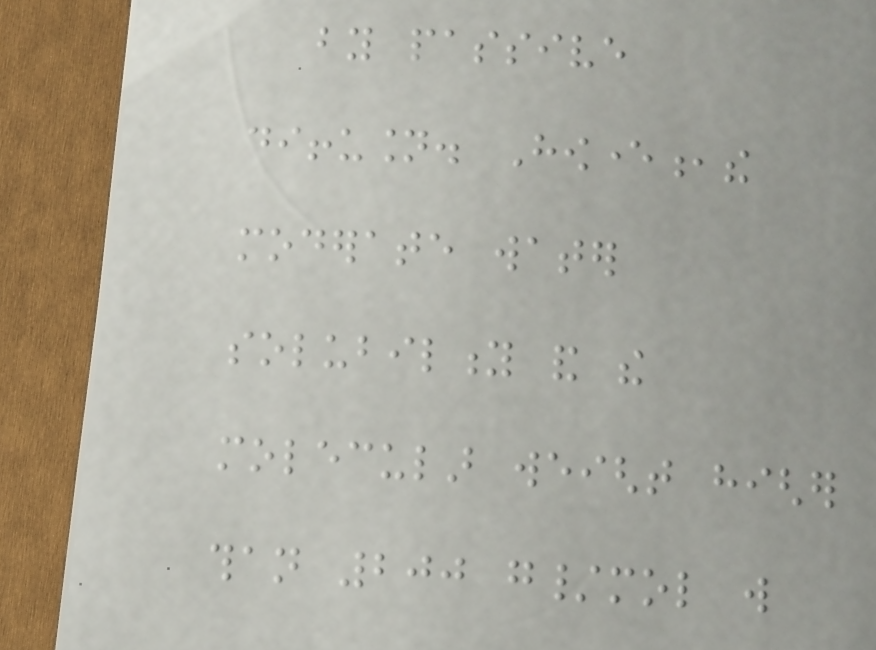by passive
diffusion. However,the
moderate water
solubility and the
molecular weight higher
than 200 g/mol will
